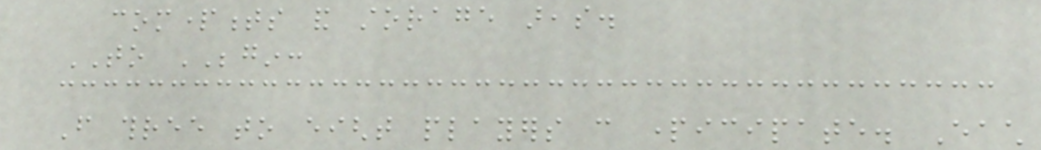compartments and storage areas.
TO BEGIN:
From three to eight players can participate. Each
